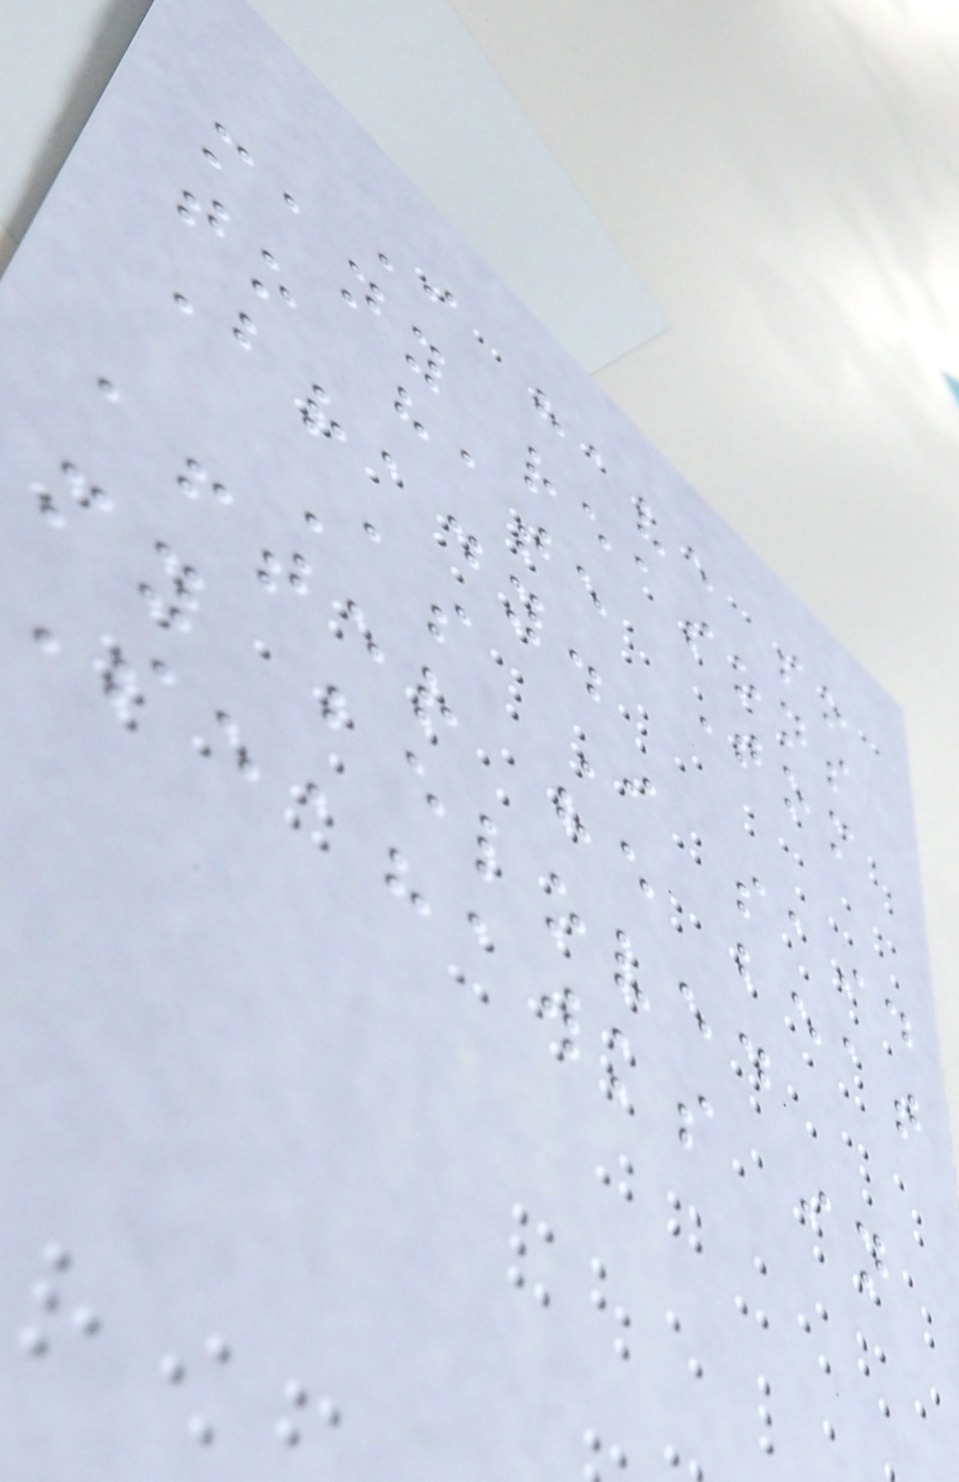I have so
many reasons
to hate Tom
Brady.
As I said
after he beat
my beloved
Seahawks in
